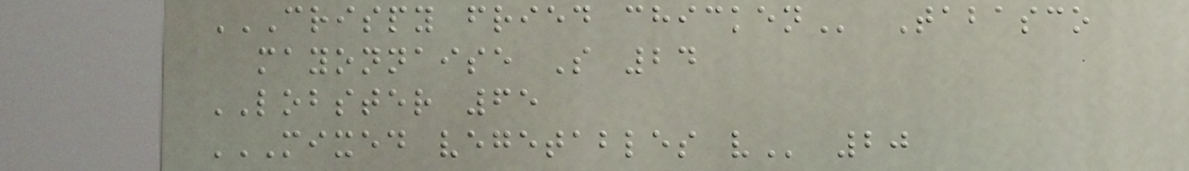CRISPY FRIED CHICKEN Tabasco
mayonnaise S 24
LOBSTER 65
MIXED VEGETABLES V 20
